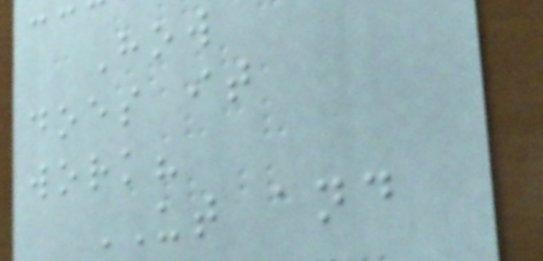How
does it
work?
UT and
